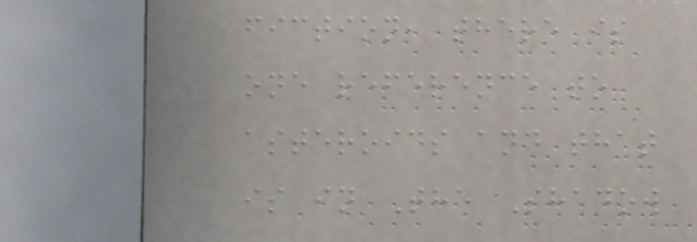fiction, there is
one reference to
asteroids and that
is in The Shadow
